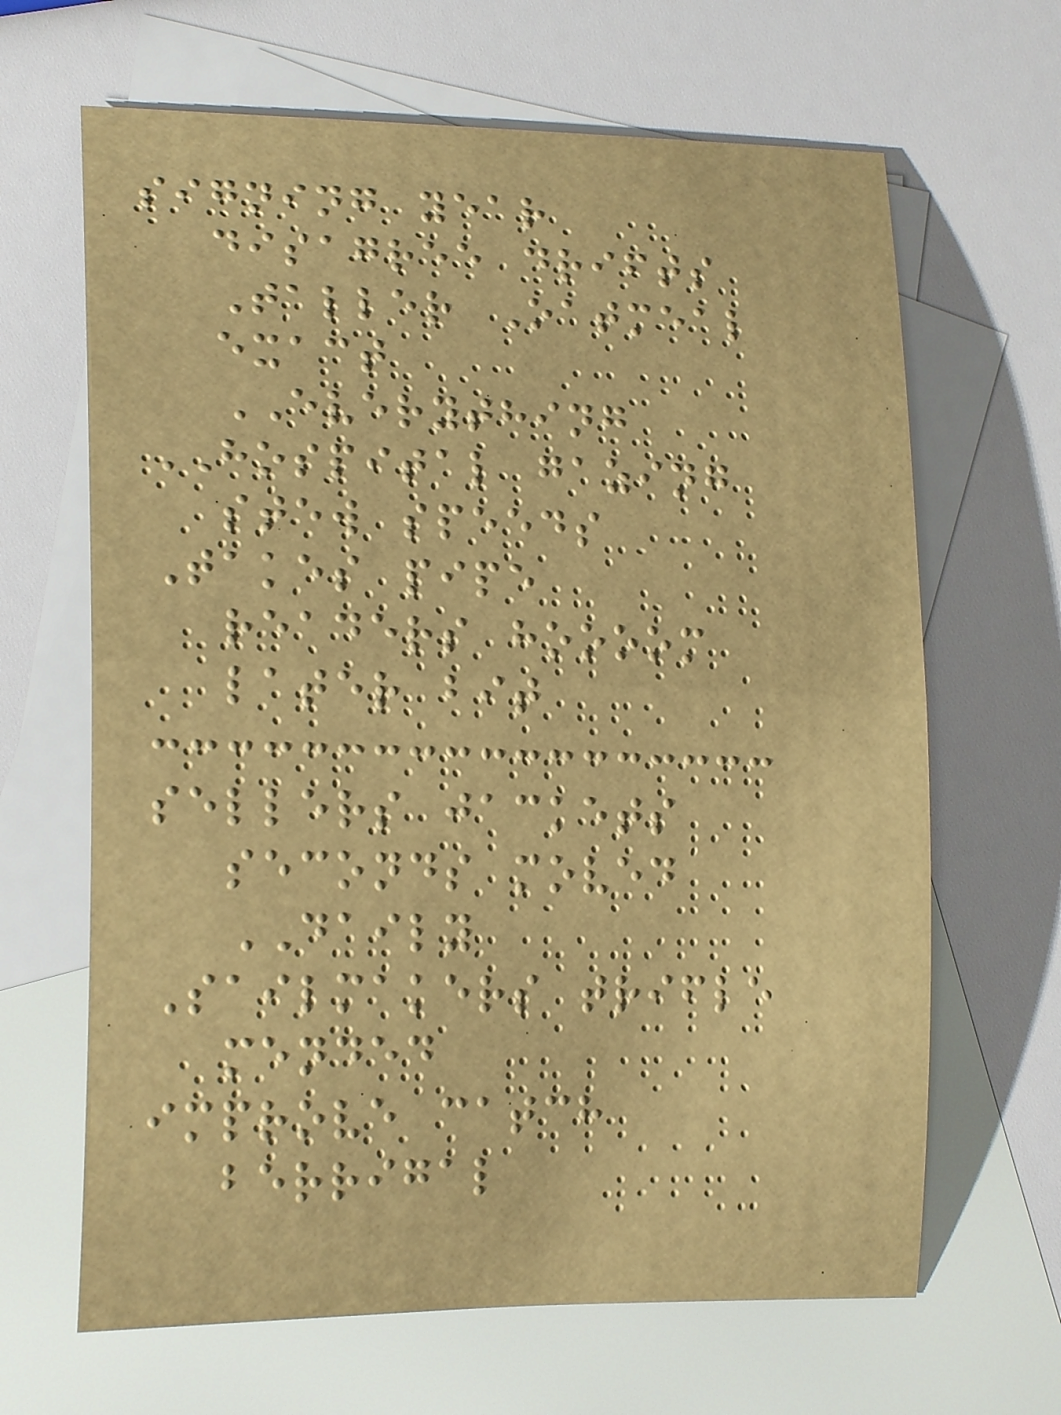signing year
disagree drifts
Taller Oatmeal
exact
EVERYTHING
HOSPITAL gazing
stew speeds
Takes pipe
readers hoooom
later bit
sellers jackets
seconds moved
DAILY
Sailmakers trifle
mended
improve catch
berrigal
